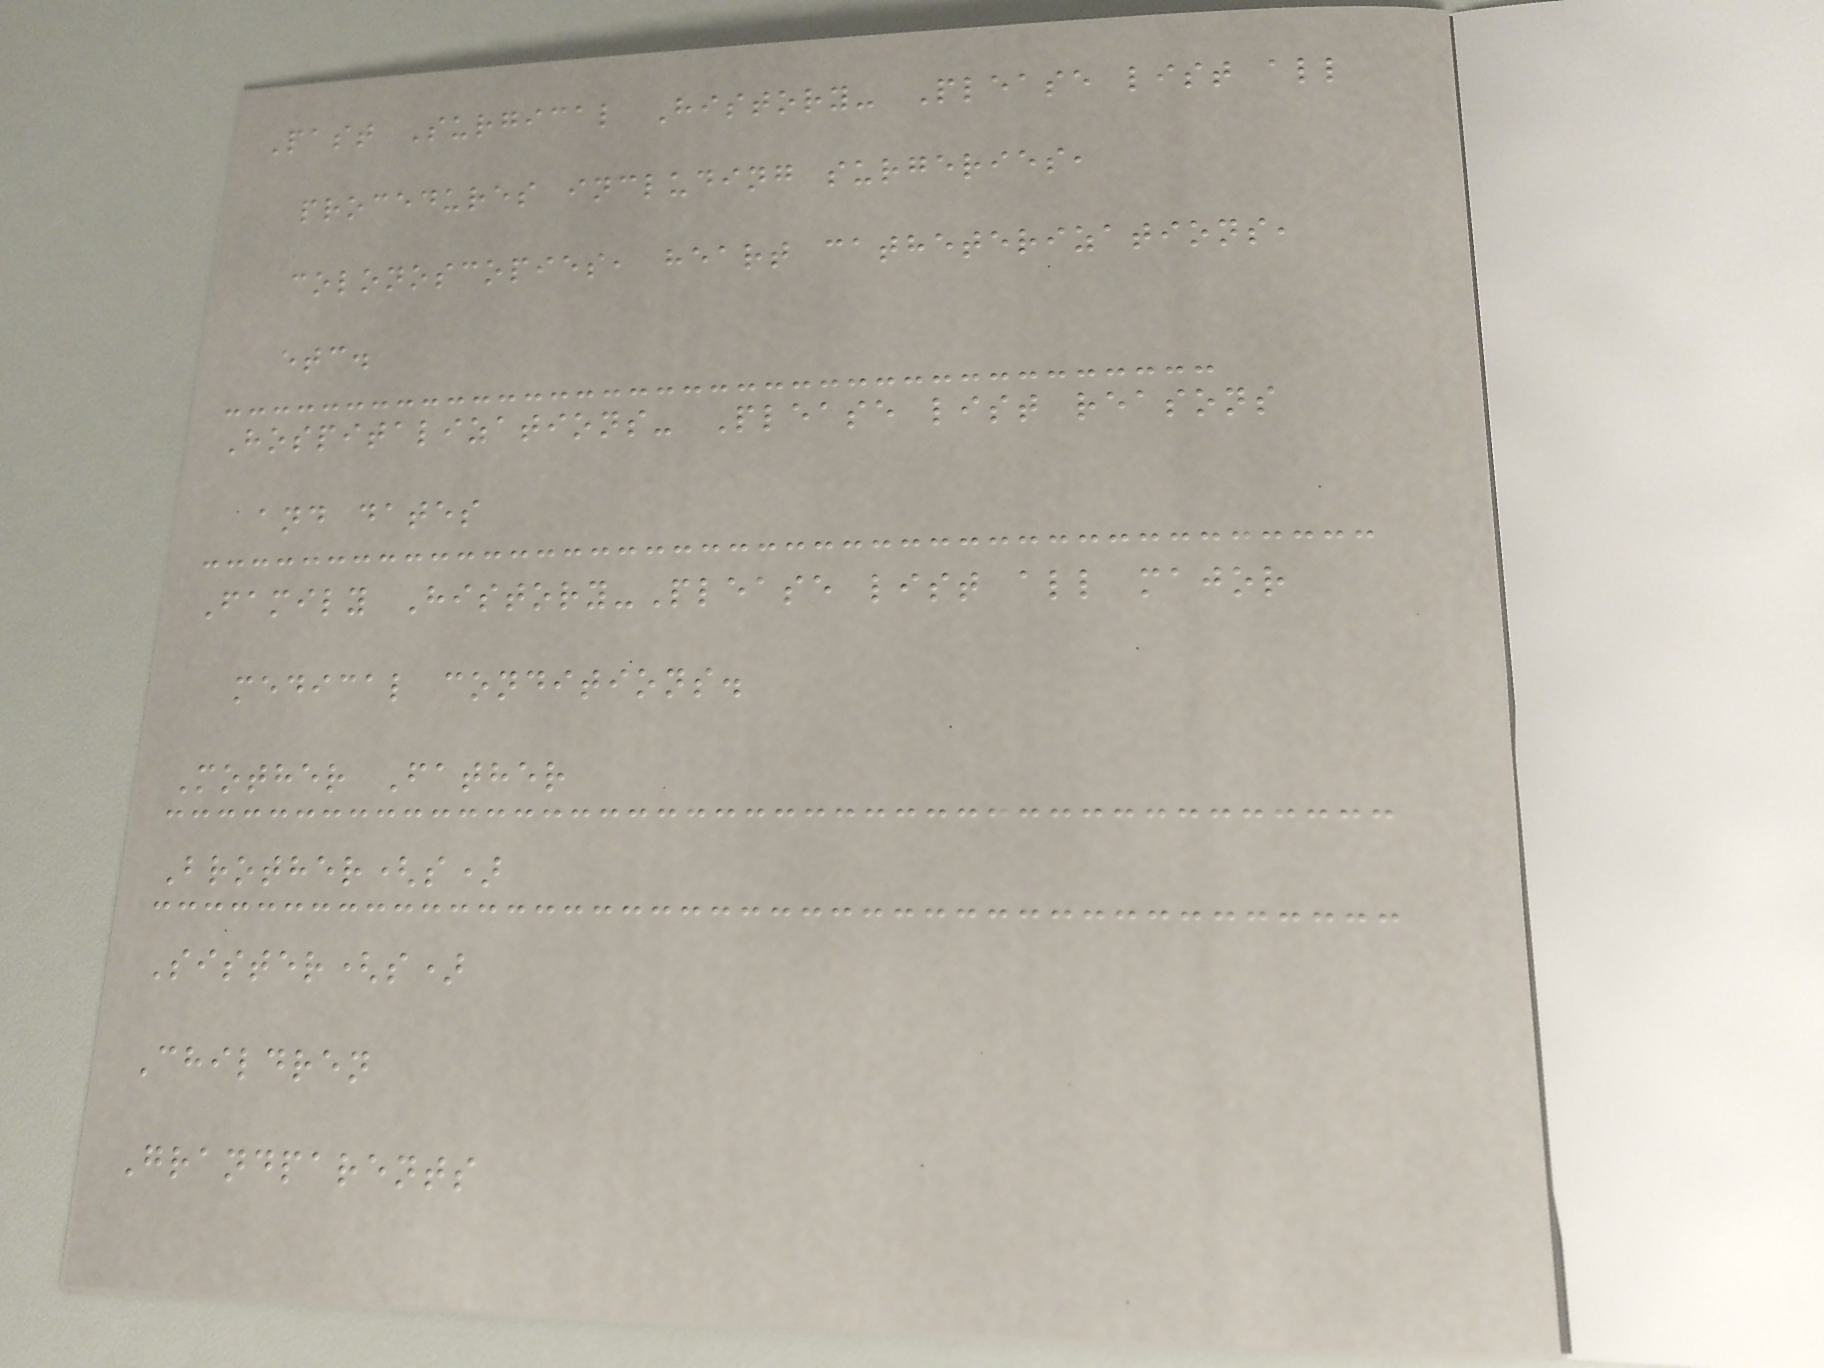Past Surgical History- Please list all
procedures including surgeries,
colonoscopies, heart catheterizations,
etc.
Hospitalizations- Please list reasons
and dates
Family History-Please list all major
medical conditions.
Mother Father
Brother(s)
Sister(s)
Children
Grandparents
